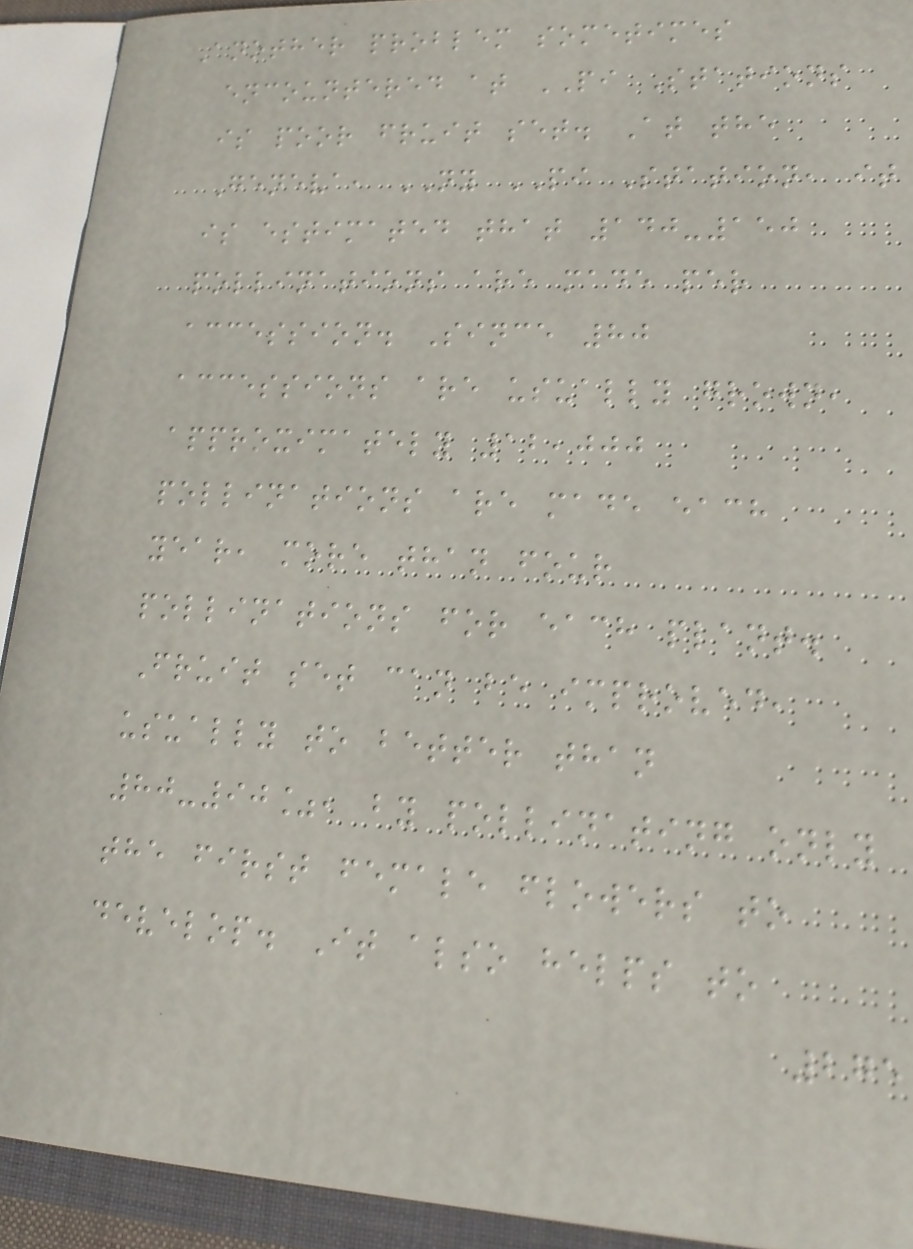Another problem sometimes
encountered at PI Stations
is poor fruit set. At the
Geneva, NY PI Station, it
is estimated that 140-150
pollinations are made per
accession. Since 80
accessions are usually grown,
approximately 12,000
pollinations are made each
year, more than four
pollinations for each plant.
Fruit set can be improved,
usually to better than
80-90%, by pollinating only
the first female flowers to
develop. It also helps to
275
